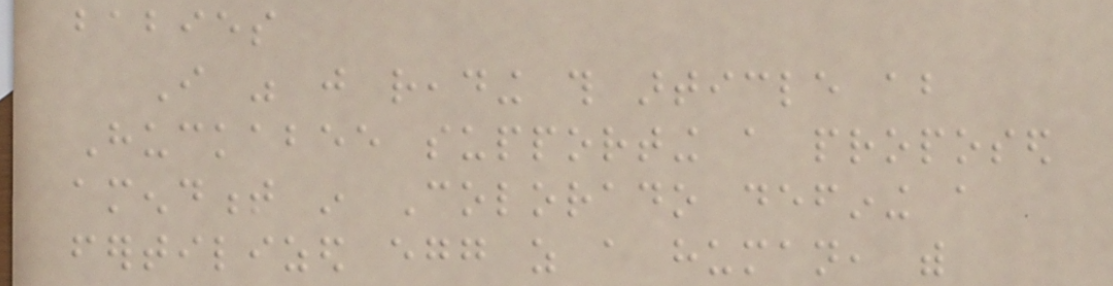babies
I was just reading this article about
Huckabee supporting a proposed
amendment in Colorado defining a
fertilized egg as a human, with
